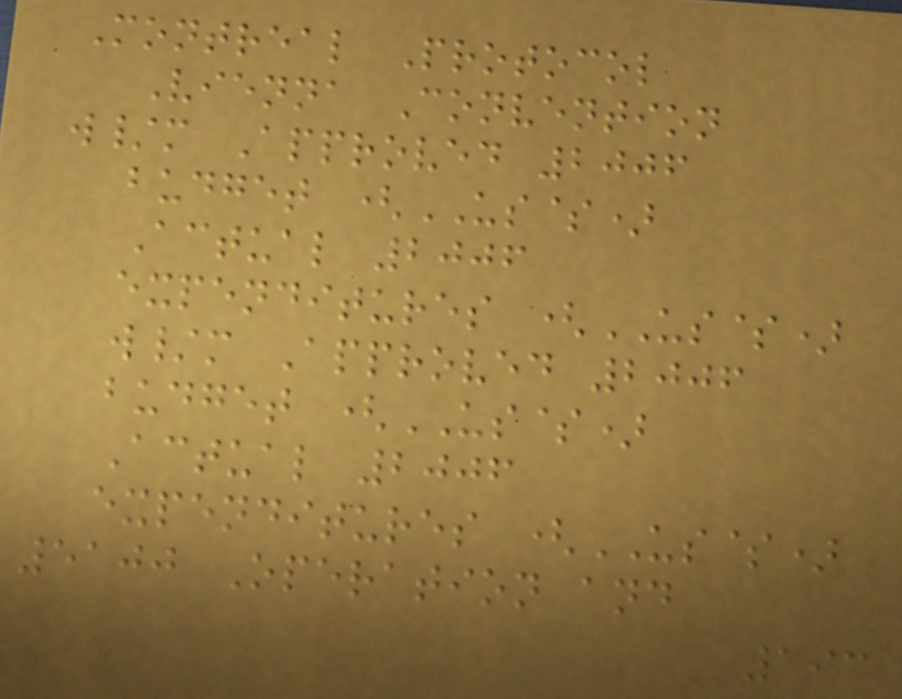Montreal Protocol
Vienna Convention
w/m Approved 2006
budget (US$)
Actual 2006
expenditures (US$)
w/m Approved 2006
budget (US$)
Actual 2006
expenditures (US$)
5100 Operation and
193
